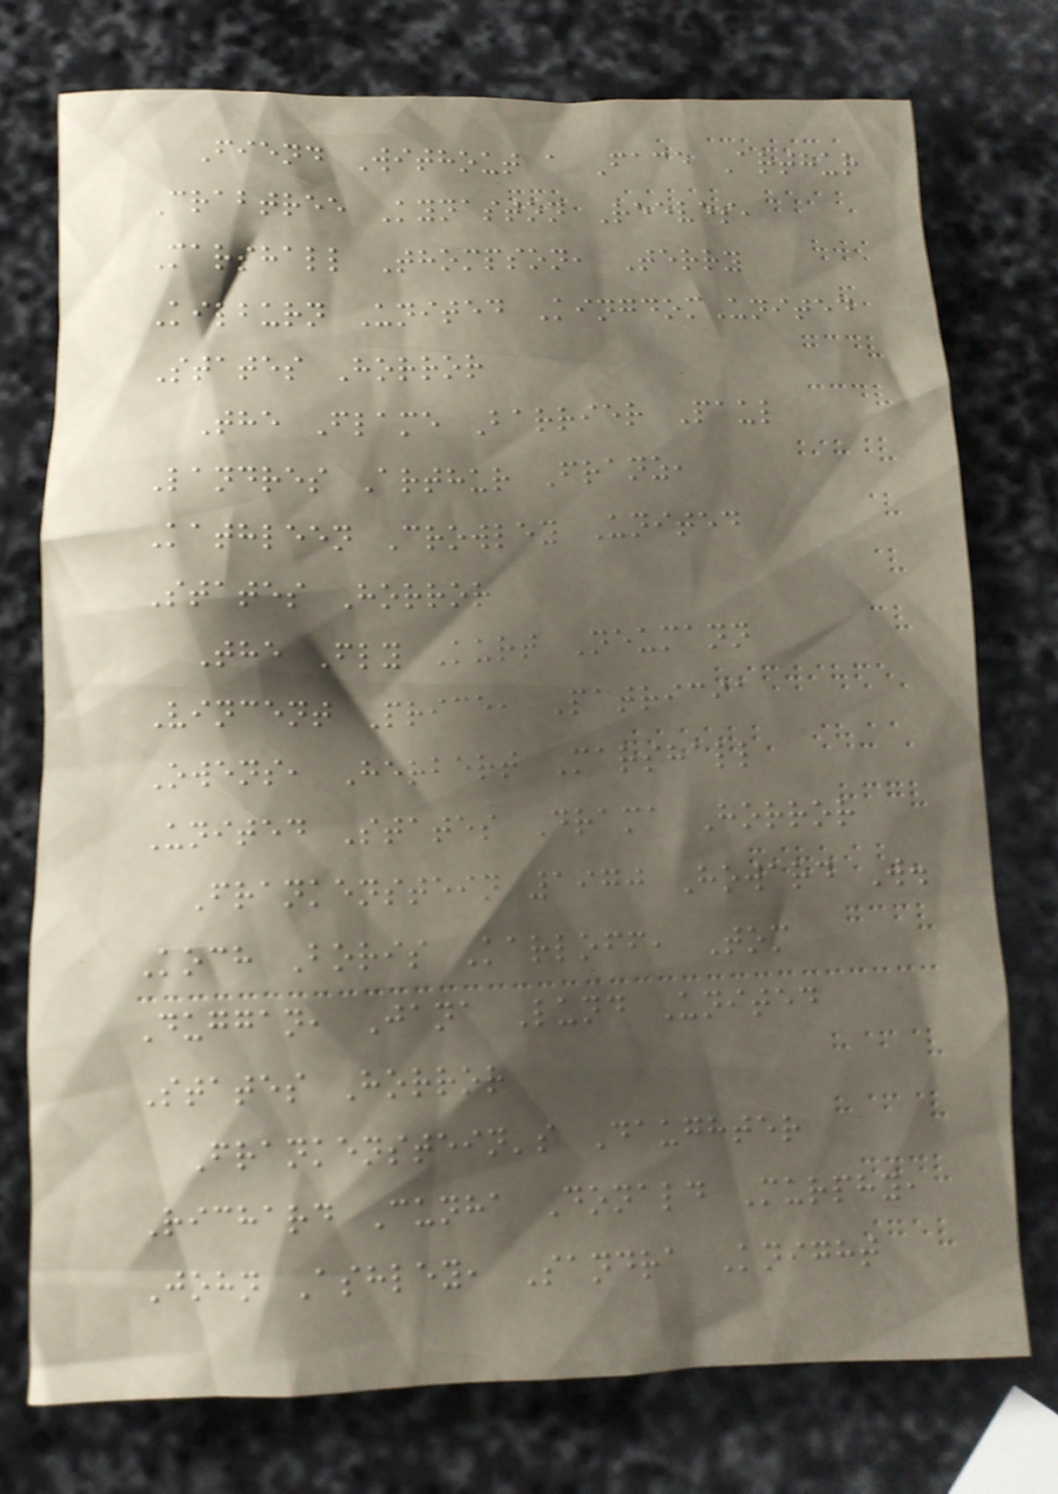Fiend Without a Face Arthur
Crabtree Kynaston Reeves,
Marshall Thompson, Terry
Kilburn United KingdomUnited
States Horror
The Flame Barrier Paul
Landres Arthur Franz,
Kathleen Crowley United
States Horror
The Fly Kurt Neumann
Vincent Price, Patricia
Owens, Herbert Marshall
United States Drama Horror
Frankenstein 1970 Howard W.
Koch Boris Karloff, Tom
Duggan, Jana Lund United
States Horror
Frankenstein's Daughter
Richard Cunha Donald Murphy,
John Ashley, Sandra Knight
